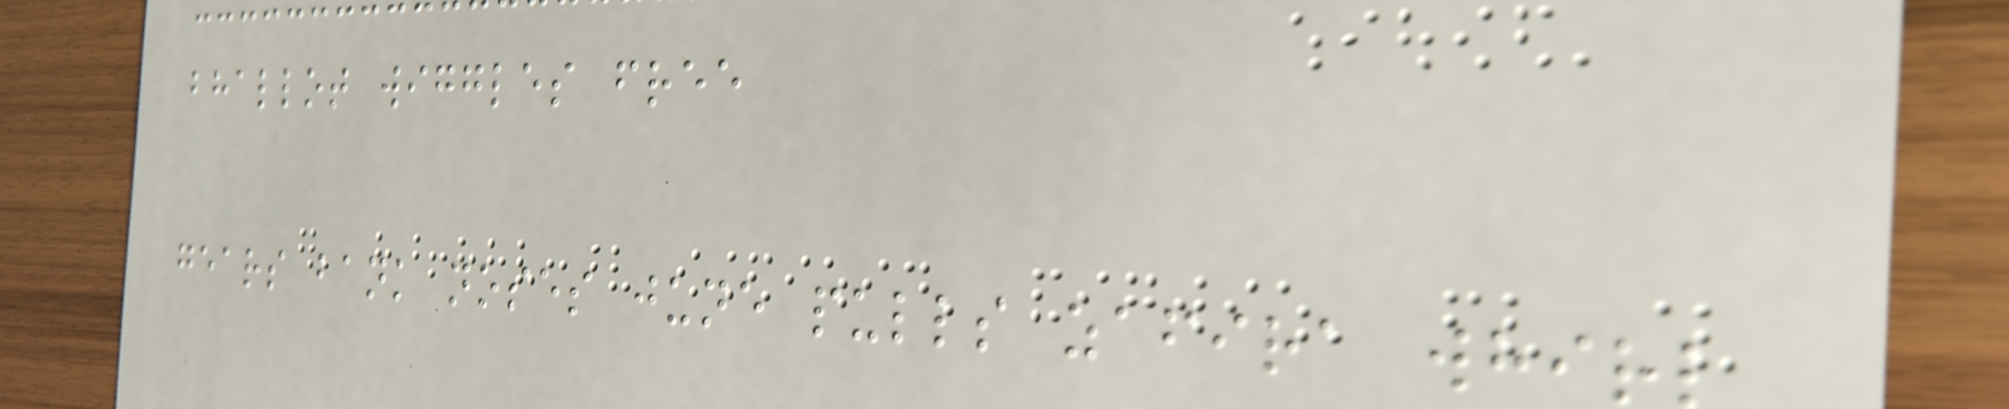bhallot wiggles free
gears bank noses june pulls zafira whirl
